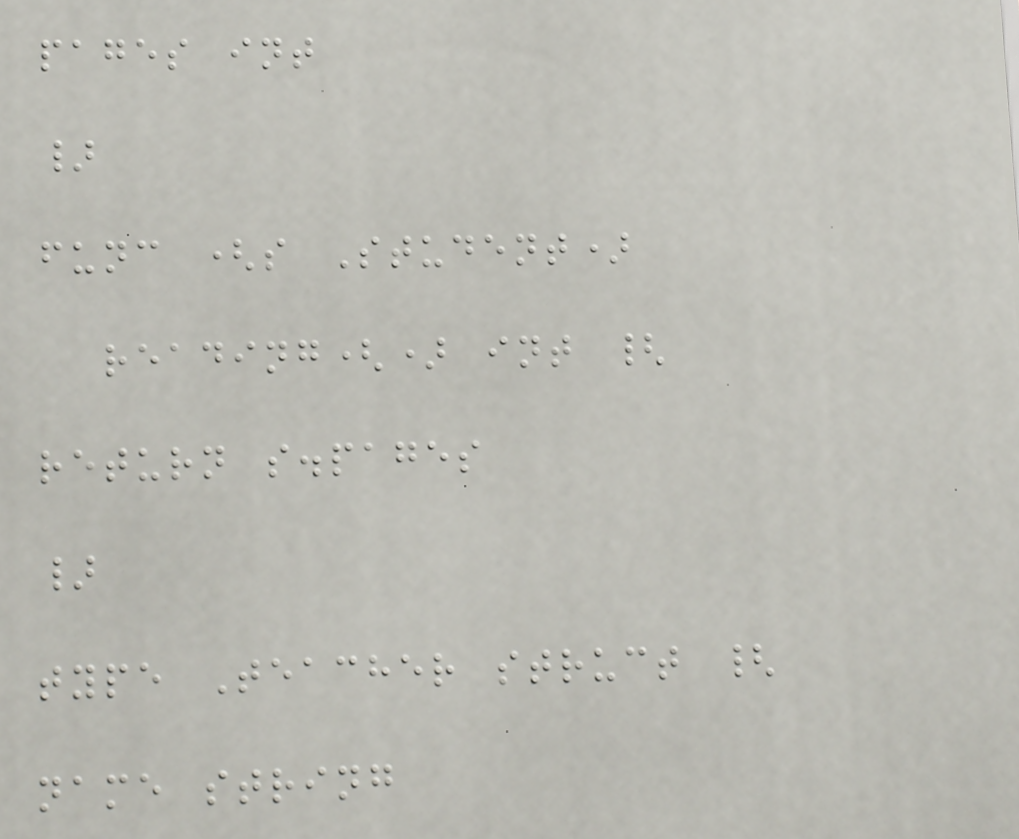pages int
}
func (s Student)
reading() int {
return s.pages
}
type Teacher struct {
name string
